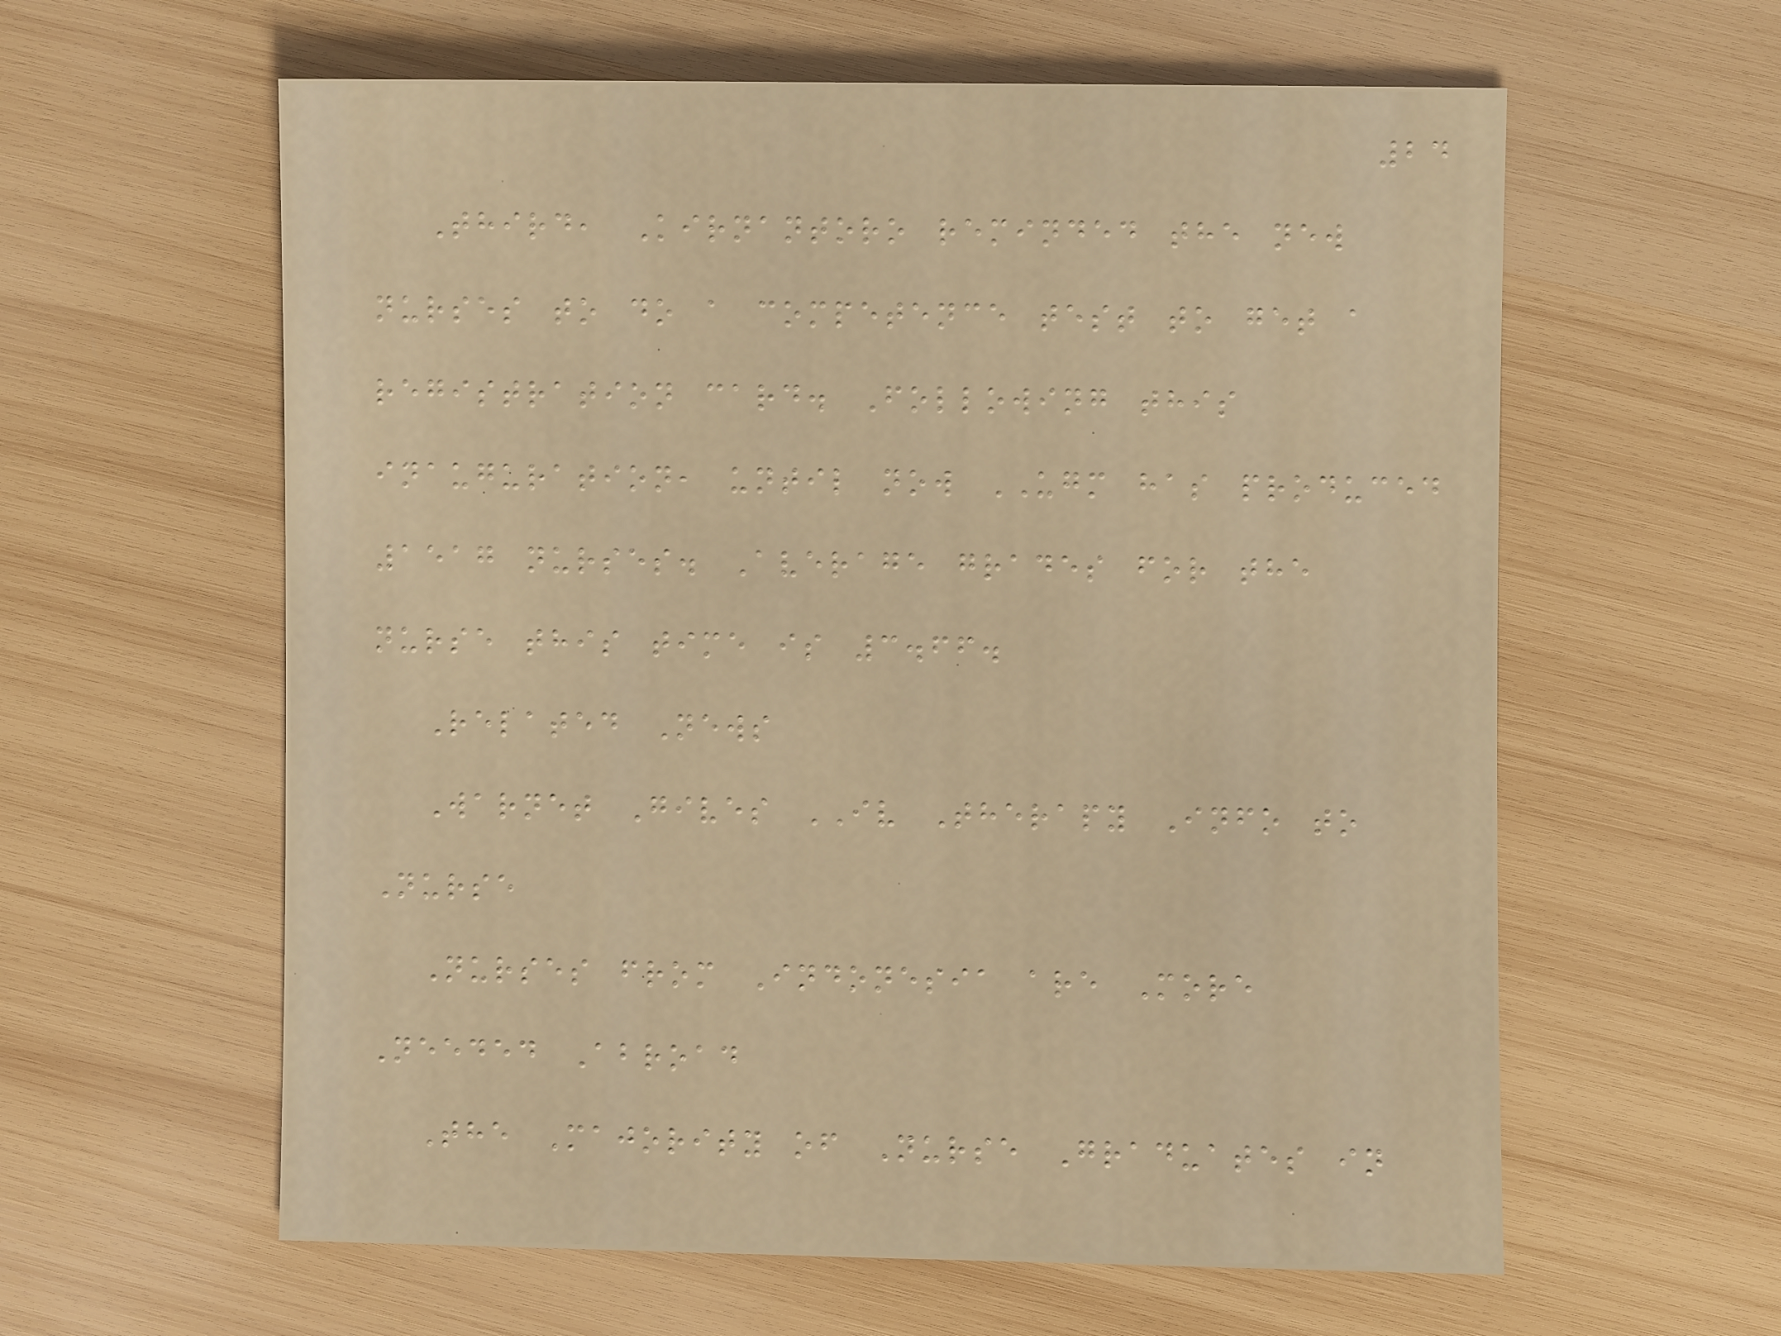24
Third, Kirnantoro reminded the new
nurses to do a competence test to get a
registration card. Following this
inauguration, until now UGM has produced
1517 nurses. Average grades for the
nurse this time is 3.66.
Related News
Warnet Gives IV Therapy Info to
Nurse
Nurses from Indonesia are More
Needed Abroad
The Majority of Nurse Graduates in
